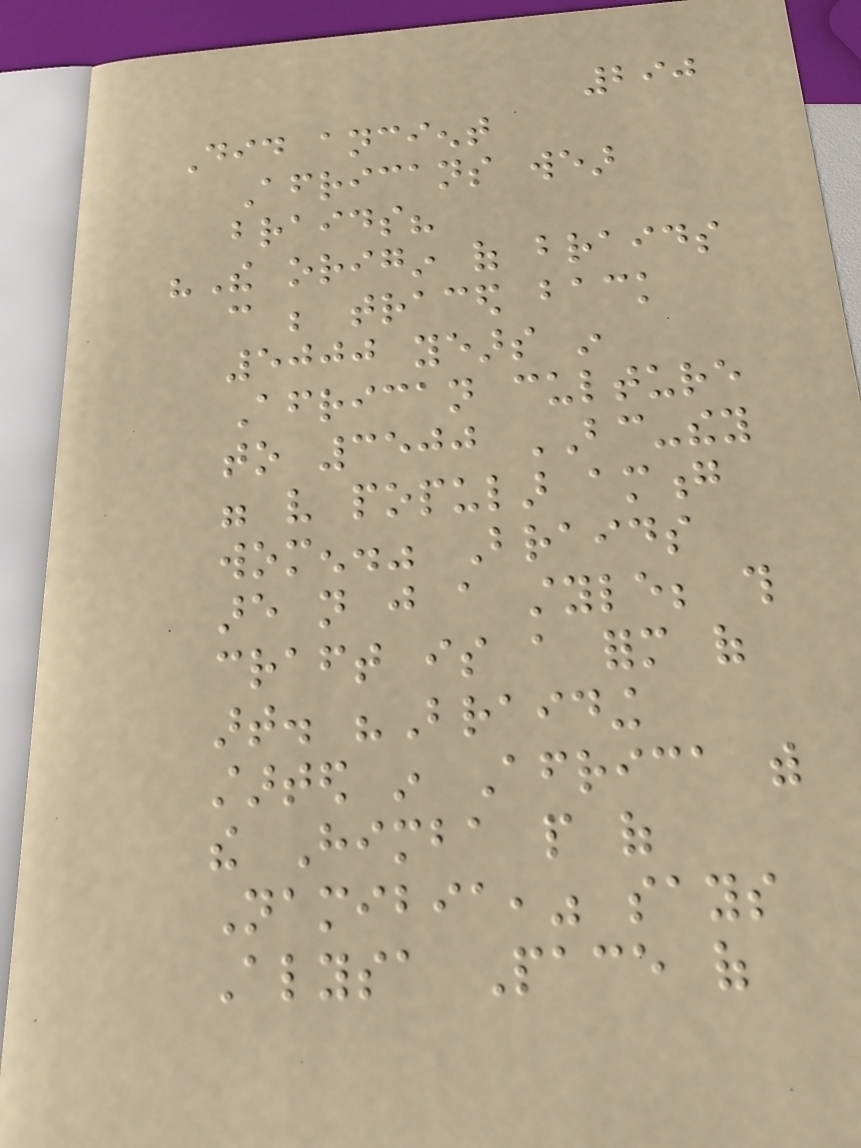290
Did ancient
Africans wear
braids?
"The origin of braids
can be traced back
5000 years in
African culture
to 3500 BC-they
were very popular among
women." Braids
are not just a style; this
craft is a form of
art. "Braiding
started in Africa with
the Himba people of
Namibia," says
Alysa Pace of
